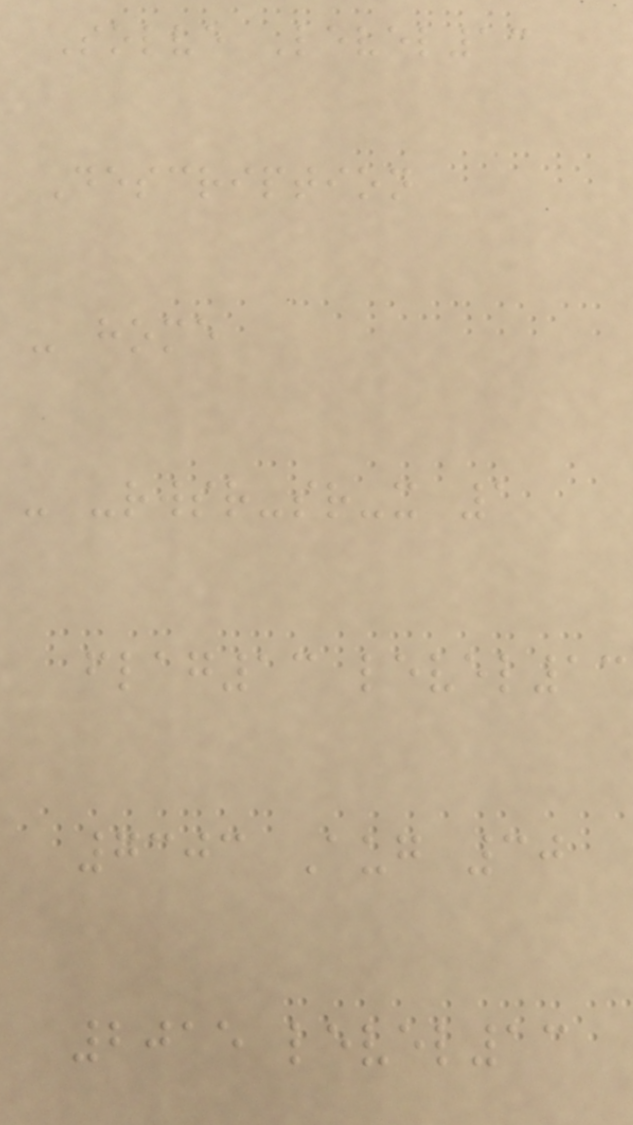Solve Level13
Description
- home
- -rwsr-sr-x 1
flag13 level13
7303 Aug 30
2015 level13
